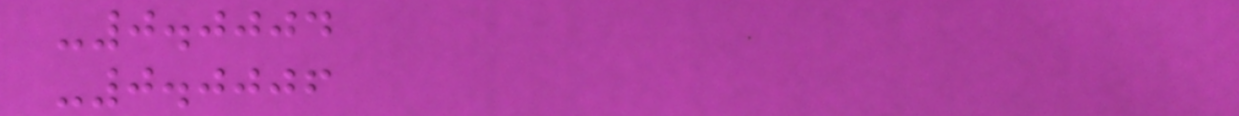-0.0004
-0.0006
